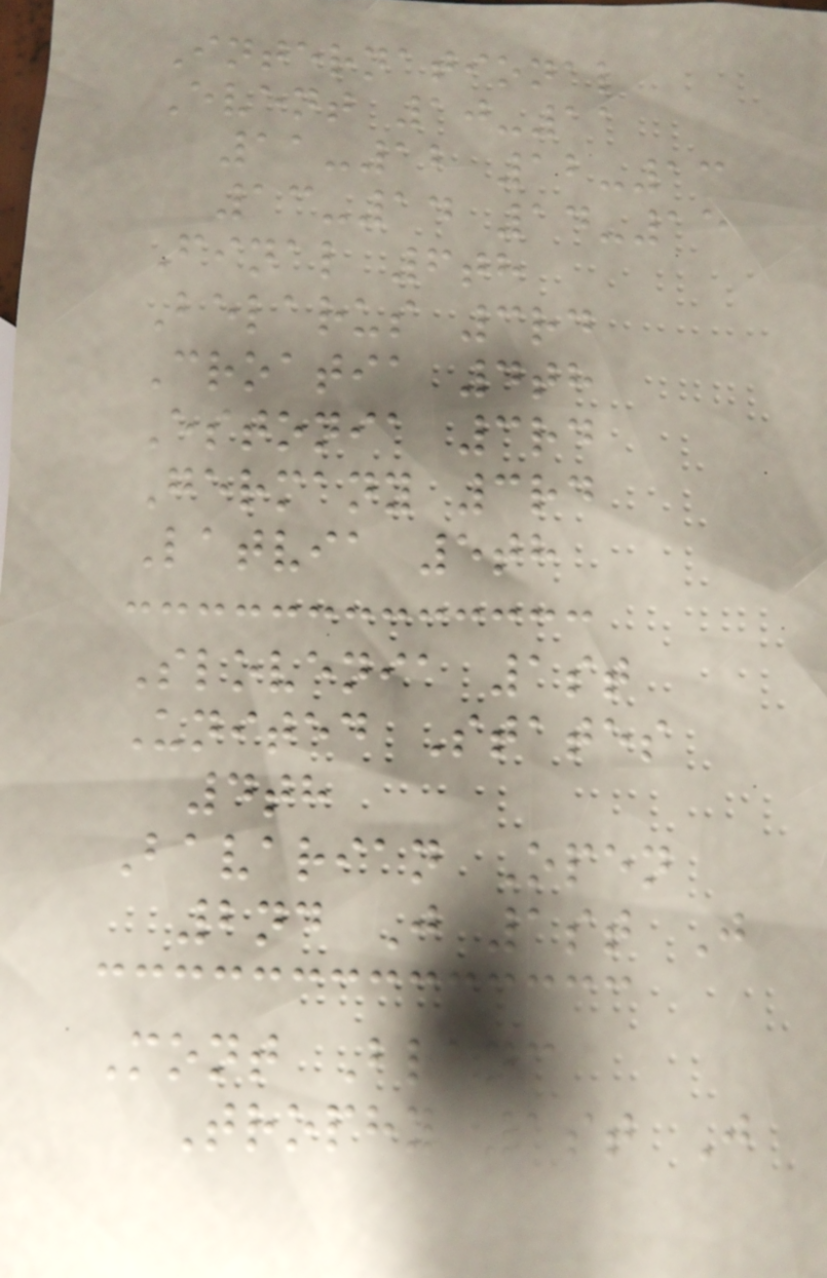International
Event 10-11
11-12 12-13
13-14 14-15
Final 6th
Belarus 3rd
Croatia 4th
Estonia 3rd
Germany 3rd
Latvia 5th
Slovenia 1st
United States
4th
Bavarian Open
2nd J 1st J
Mont Blanc
Trophy 1st J
